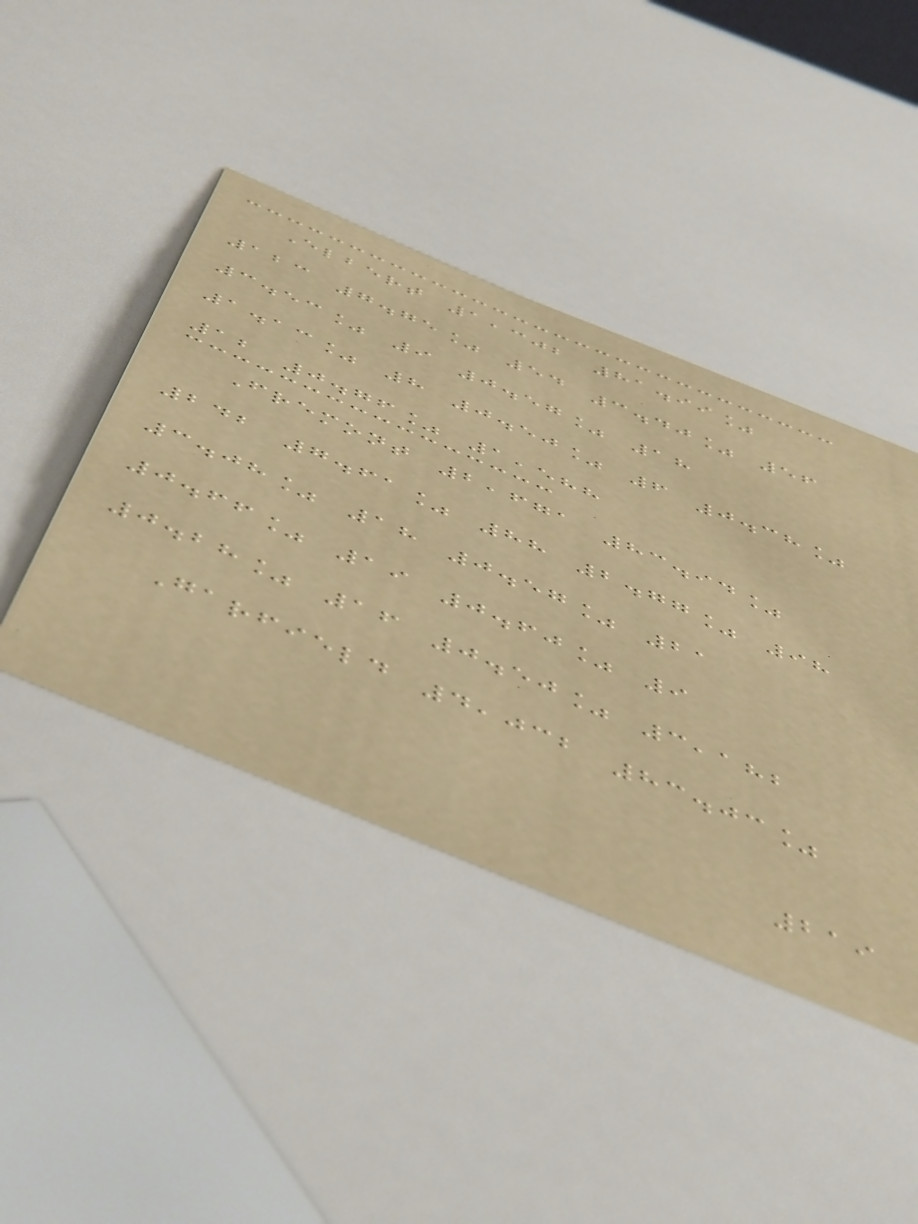Elbert 1,302 81.99%
123 7.75% 54 3.40% 56
3.53% 9 0.57% 18
1.13% 8 0.50% 6 0.38%
12 0.76% 1,588
Fremont 2,671 83.94%
242 7.61% 88 2.77% 98
3.08% 18 0.57% 21
0.66% 19 0.60% 9
0.28% 16 0.50% 3,182
Garfield 4,032 83.03%
219
